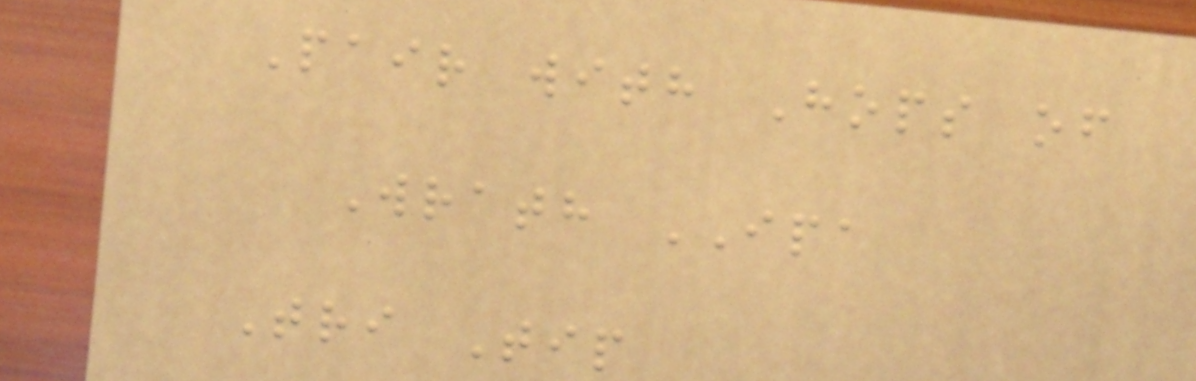Pair with Hops of
Wrath IPA
Tri Tip
